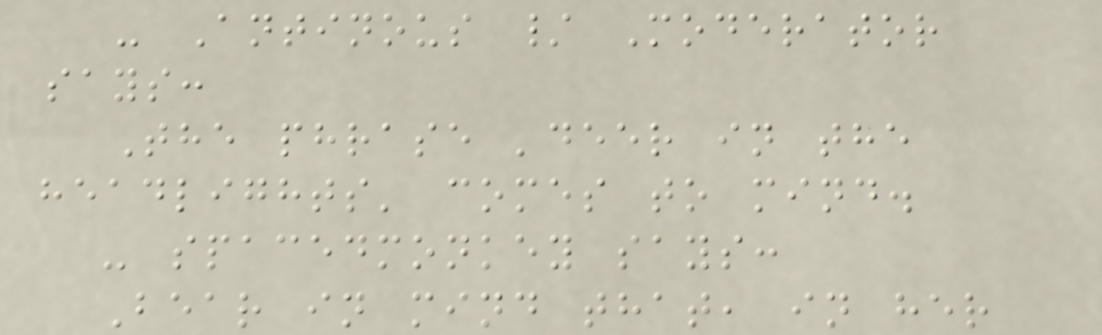- Antinous / Moderator
says:
The phrase 'deer in the
headlights' comes to mind.
- spacedmonkey says:
Bear in mind that, in her
